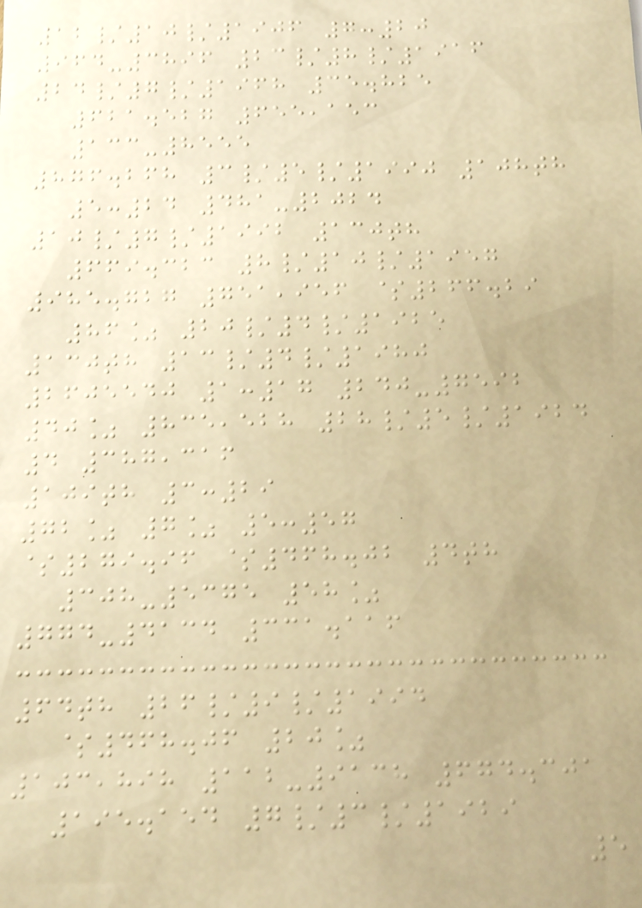12/10/1906 7:20
964-3896 23/8/1916
24/7/1968 35.825
621.527 655,153
133-8555
876.268 3/5/1990 108th
5:24 481-2024
10/7/1992 130th
669.323 8/10/1957
985.727 751,956 $266.29
86% 20/4/1925
130th 13/4/1980
2605540 1:17 240-7592
40% 835,528 28/5/1924
4 387,316
109th 3:29
72% 7% 5:57
$279.96 $468.02 4th
308-5375 58%
774-4134 331.116
64th 26/9/1994
$468.06 20%
103,898 112-9138 674.301
195.154 7/3/1929
5
